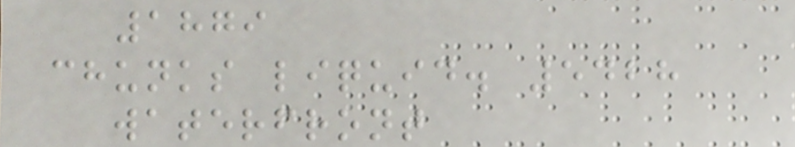1879
chunks liquid. 5428
waterfront
